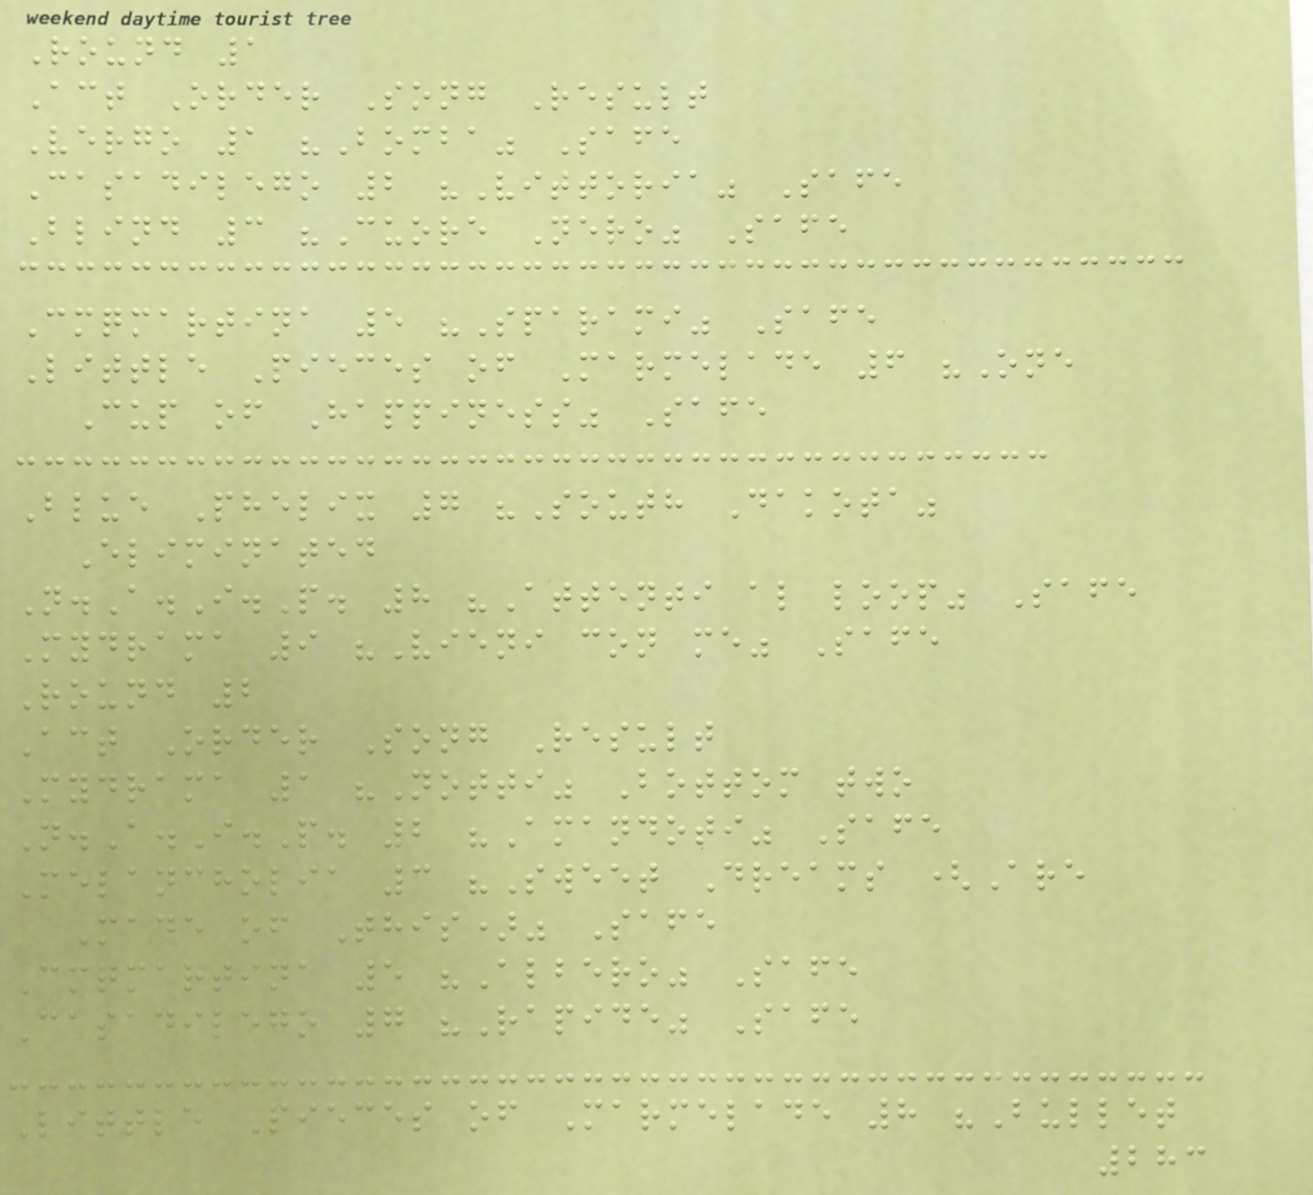Round 1
Act Order Song Result
Vergo 1 "Bomba" Safe
Casadilego 2 "Vittoria" Safe
Blind 3 "Cuore Nero" Safe
Cmqmartina 5 "Sparami" Safe
Little Pieces of Marmelade 6 "One
Cup of Happiness" Safe
Blue Phelix 7 "South Dakota"
Eliminated
N.A.I.P. 8 "Attenti al loop" Safe
Mydrama 9 "Vieni con me" Safe
Round 2
Act Order Song Result
Mydrama 1 "Notti" Bottom two
N.A.I.P. 2 "Amandoti" Safe
Melancholia 3 "Sweet Dreams (Are
Made of This)" Safe
Cmqmartina 5 "Albero" Safe
Casadilego 7 "Rapide" Safe
Little Pieces of Marmelade 8 "Bullet
283
